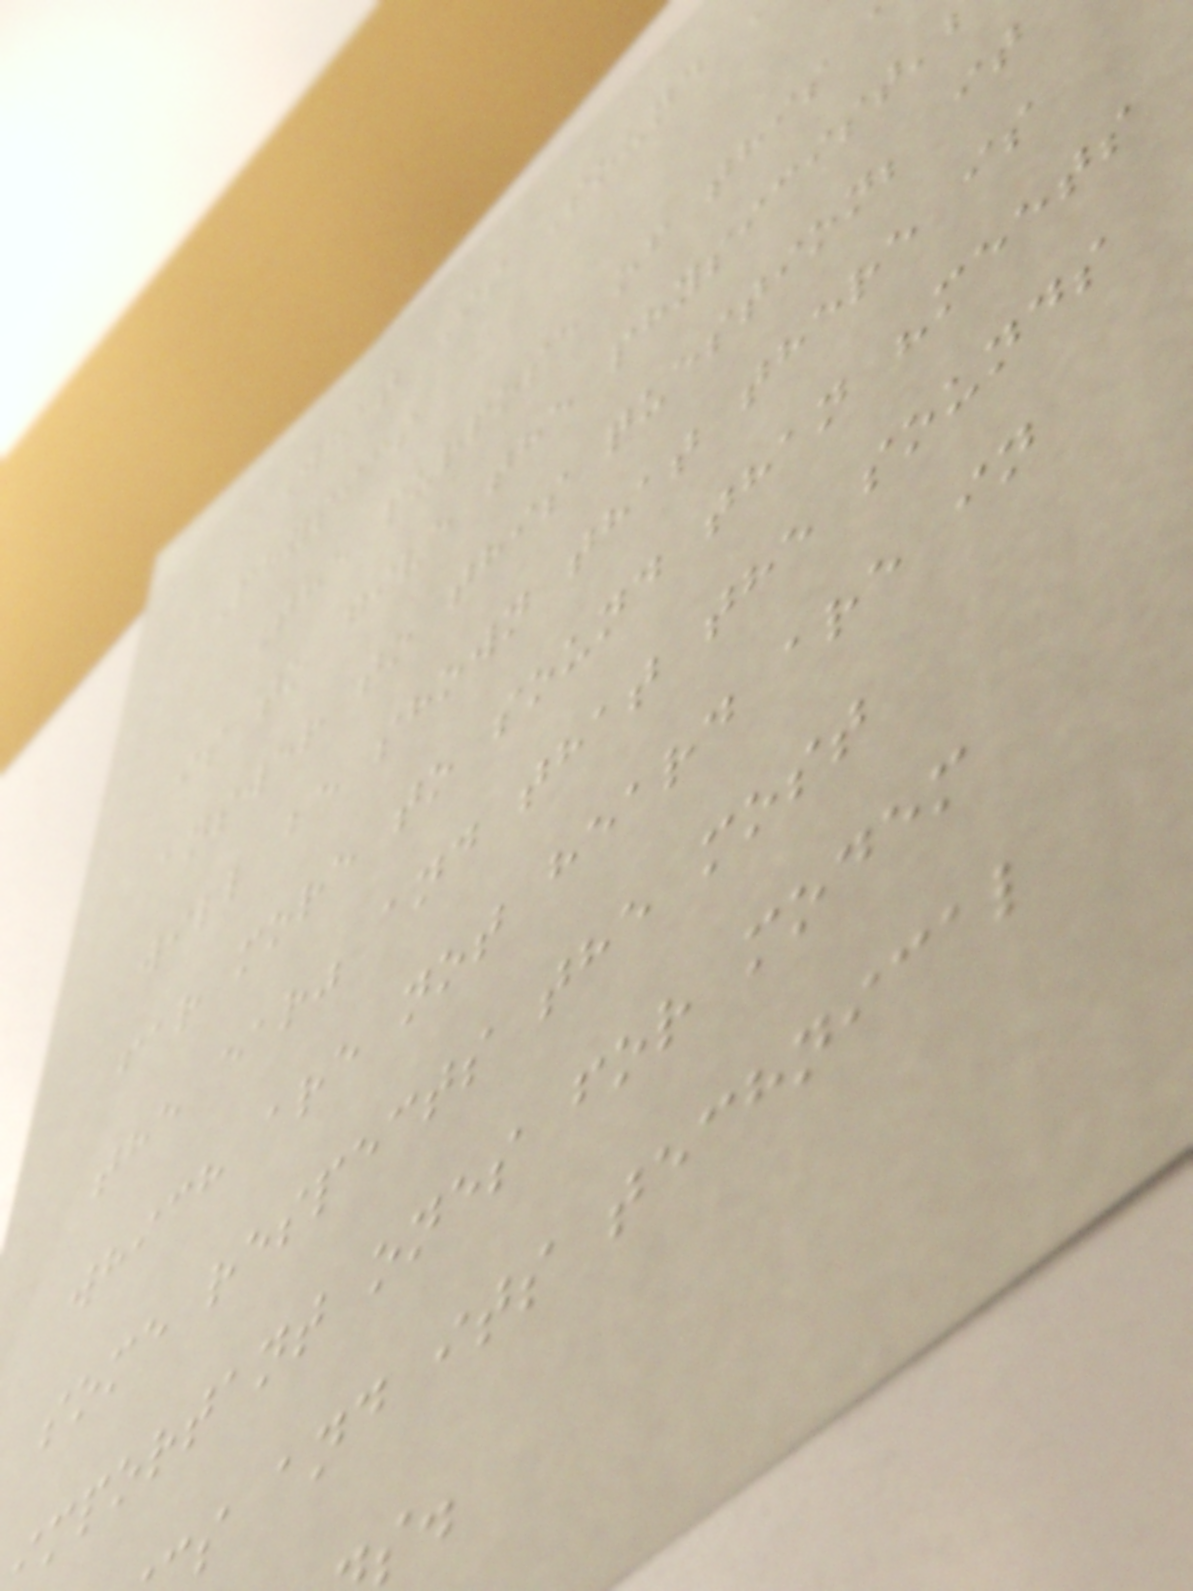What Is Sound
Physics
The purpose of this
is to give the physicist'
answer to this question; it
will be shown that there is
far more to sound than "meets
the ear" and that the sounds
which are not heard are in
some respects the most
mportant ones for modem
s and its technical
